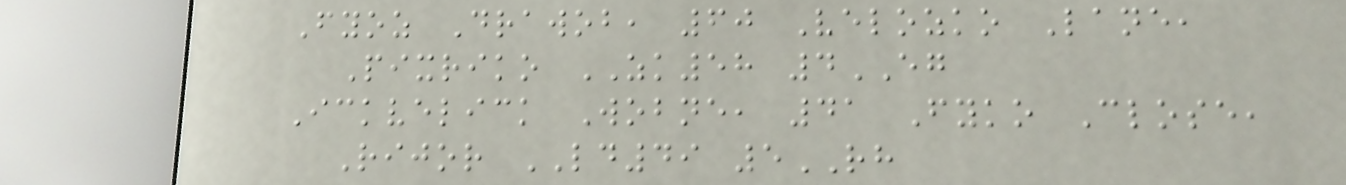Fyoz Drawob, 60 Velozko Lane,
Pixriko ZK58 4EG
Ickvelick Wobne, 41 Fyko Close,
Rijor LD49 5RH
